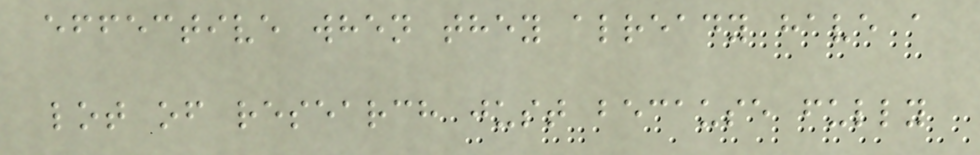effective when they already have a
lot of research just because fully
